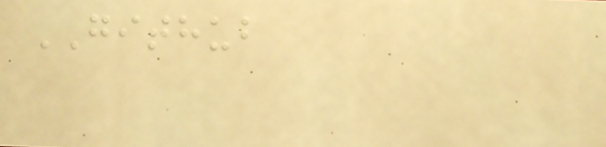GITHUB
